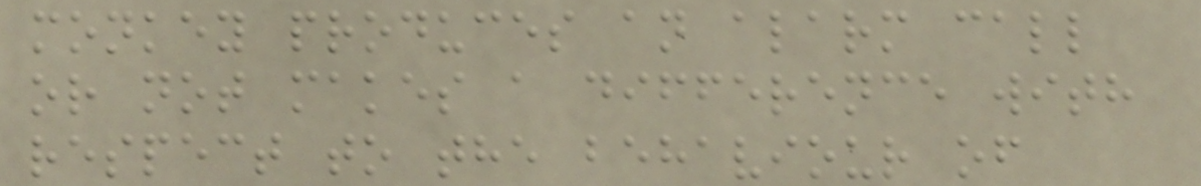monkey produces an alarm call
or not makes a difference with
respect to the behaviour of
